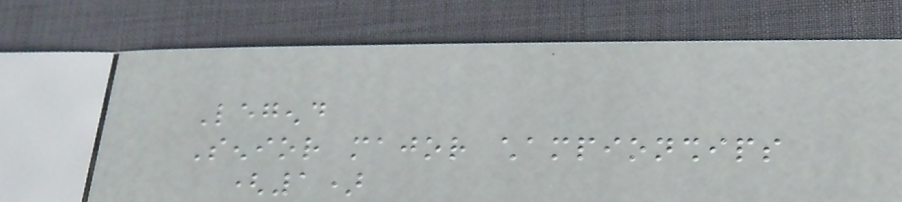Legend
Senior major championships
(1)
